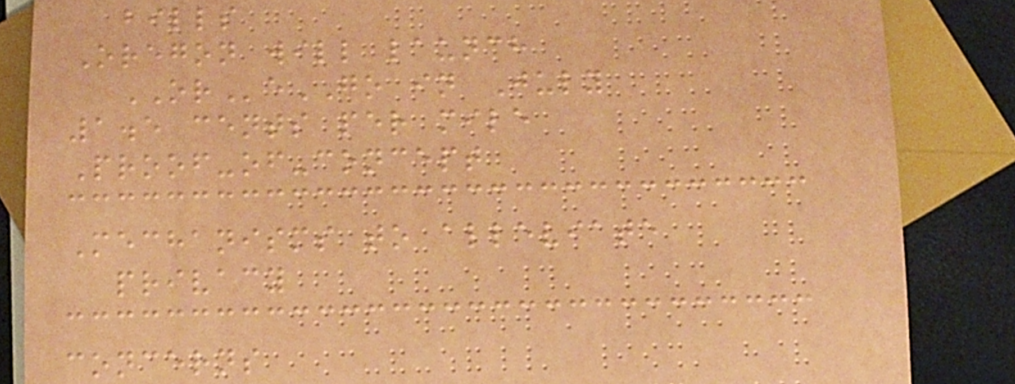bills
Oregon will launch
OReGO in July
1.5 cents per mile
Proof-of-concept
Mechanisms to alleviate
privacy
concerns
